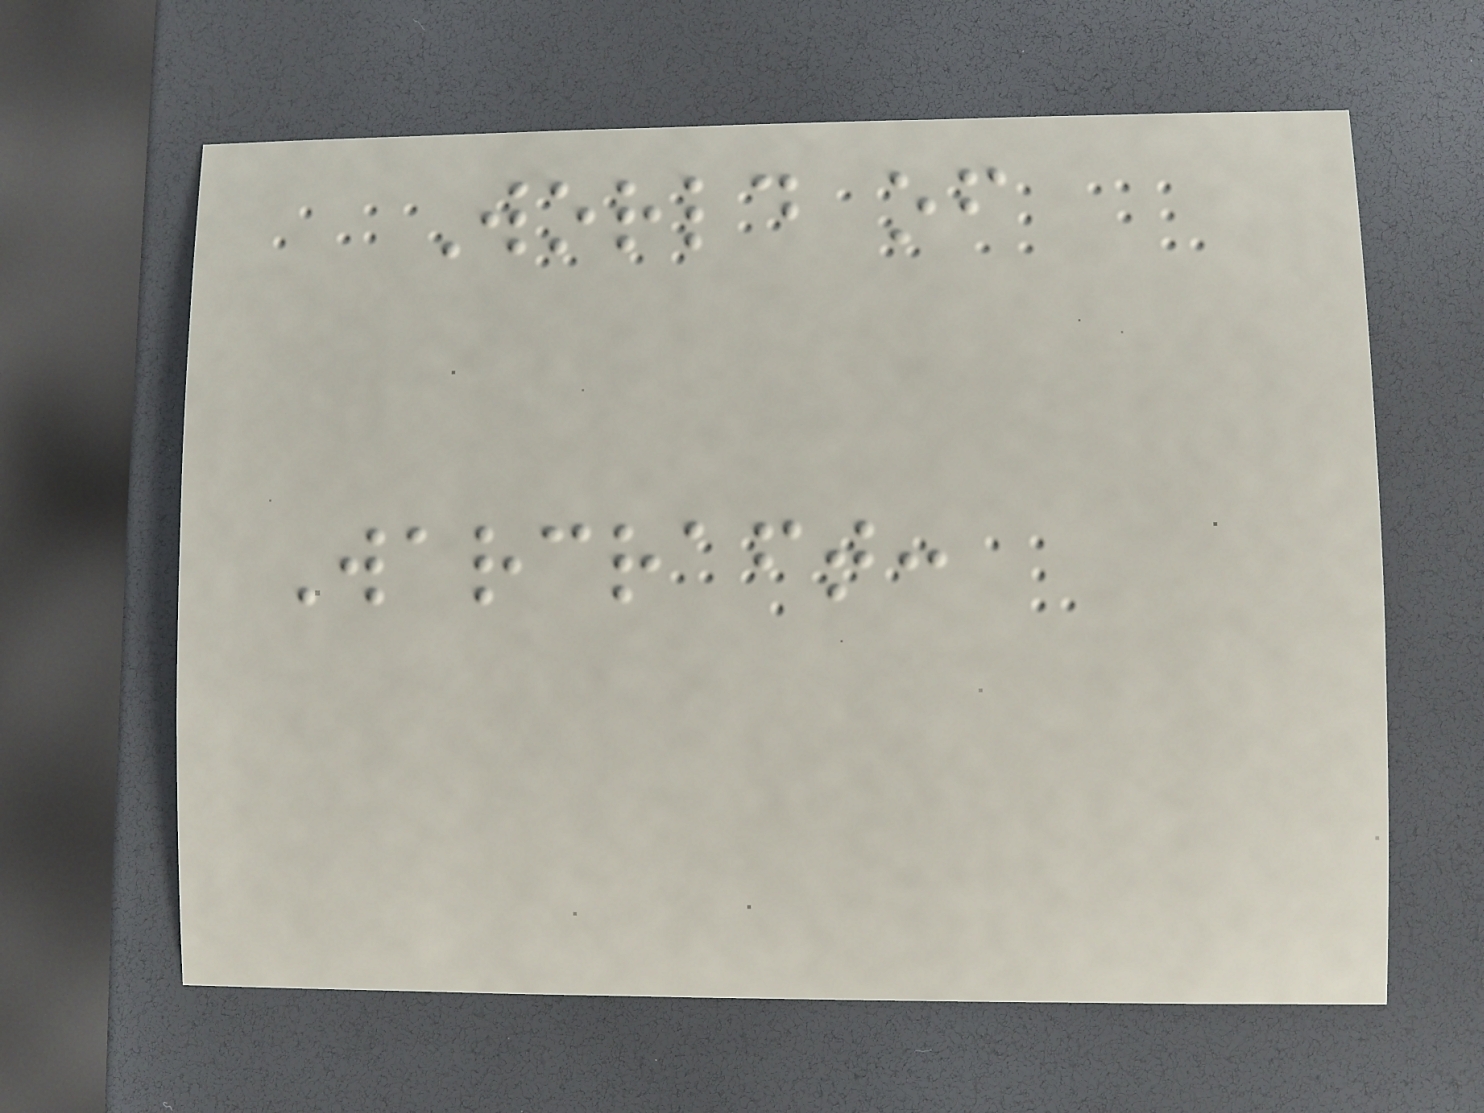World of
Warcraft:
